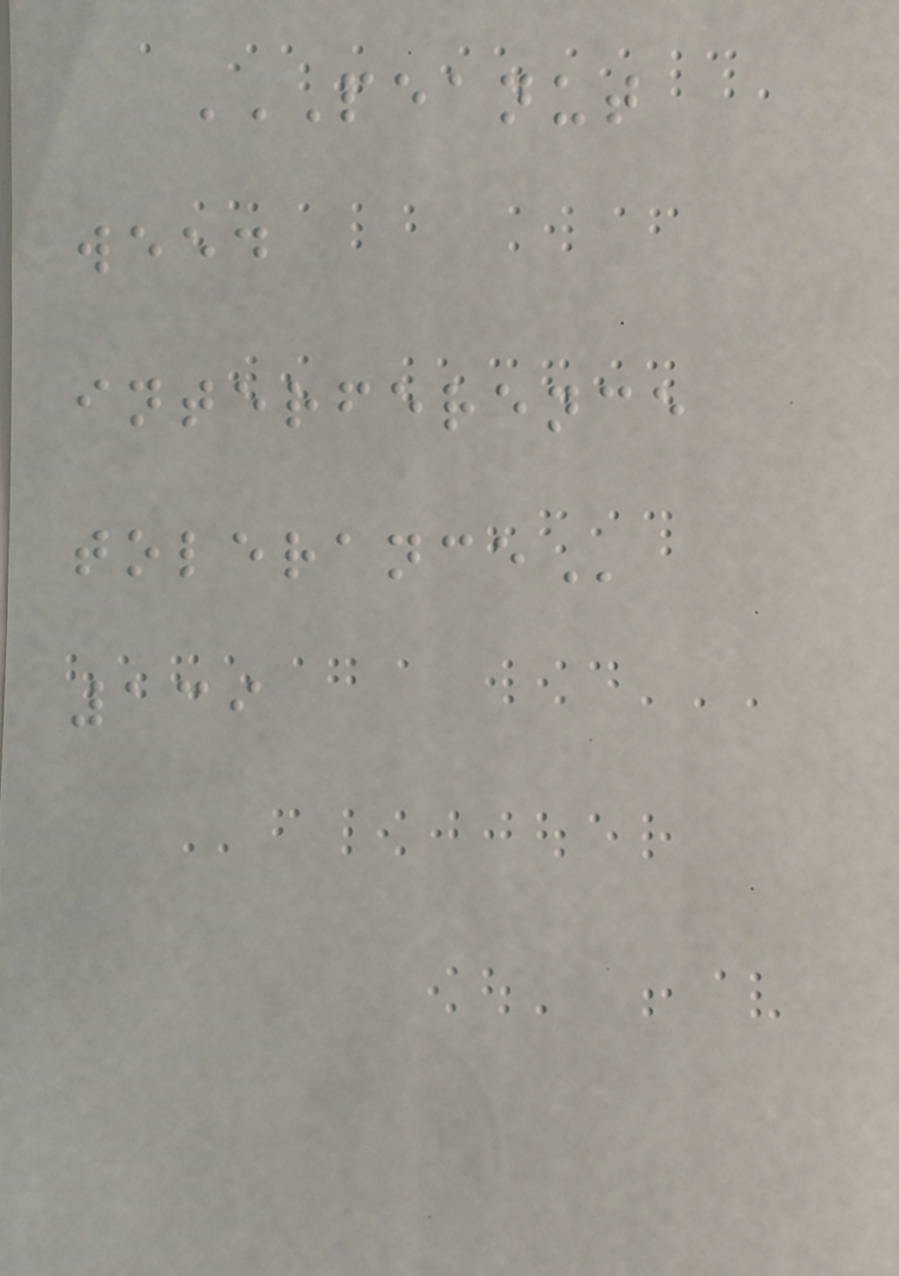PEANUT
WEED
INTERFERENCE
TOLERANCE
139
